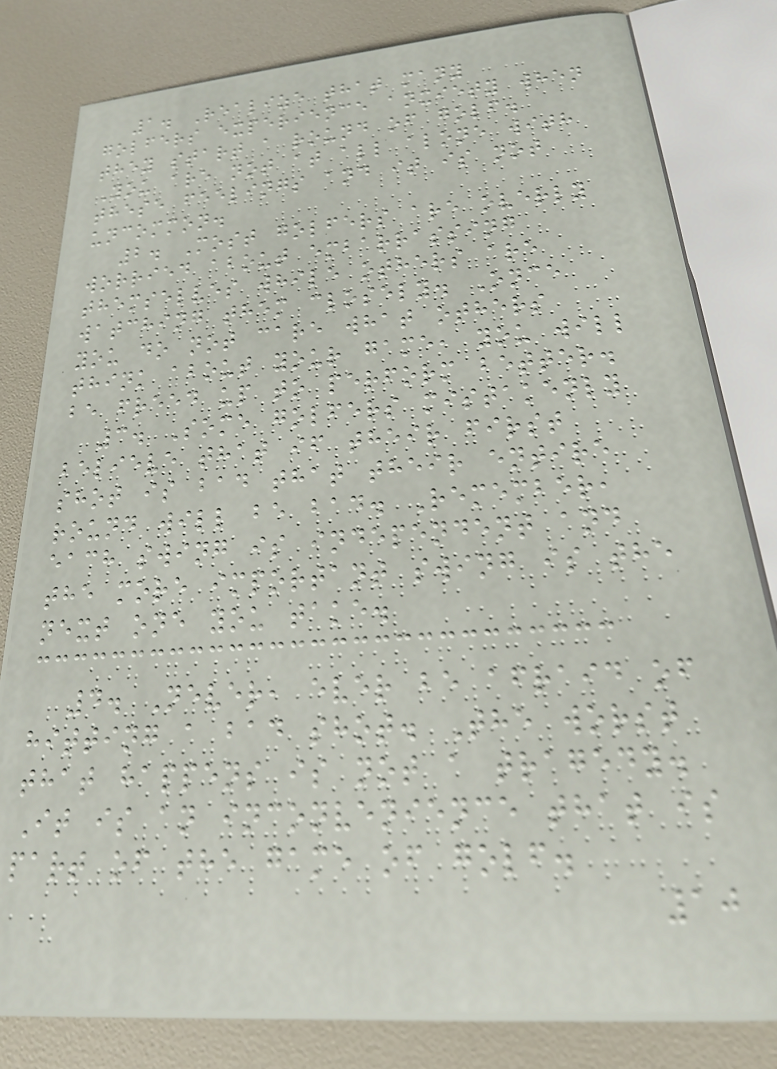1. Realize that many
golfers experience anxiety when
they start a round of golf.
You are not at all alone with
these feelings and it is not
uncommon.
2. Most golfers are overly
worried about embarrassing
themselves while others are
watching them closely. Once
you do not care what others
think about your game, you will
be freed up to perform better.
3. Some golfers mistakenly
believe that if their first
shot is bad that their entire
round will be bad. Remember,
each swing is independent and
the more important swing is the
next one you take.
4. Never, ever be afraid of
hitting a bad shot. The worst
that happens is not a tragedy.
It is an inconvenience that is
part of the game of golf.
10
